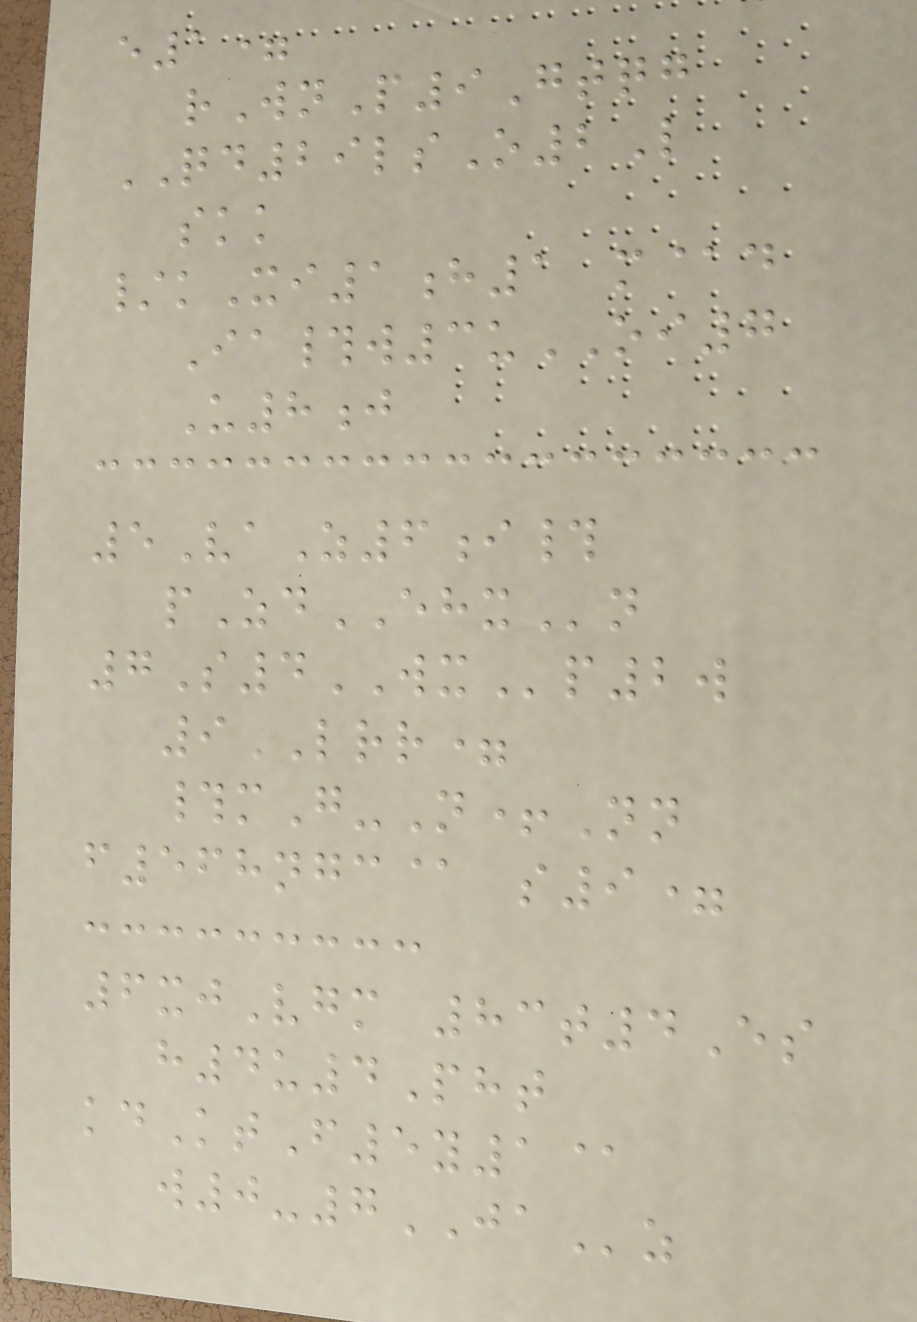e1=
rWnP9Gtqg
QD29lsO2L
skk
/kXi1h1 m@d
Ia#w3uOI7
U8j
5VaZ6i#
pZdEHXn
7S4WXp2w
9LRR=
#mG-N+Nn
f568ngc@ s9=
6xjVgm 83t4Es
h4u4Pht
kdKtF5y1@
w0-7JAz
